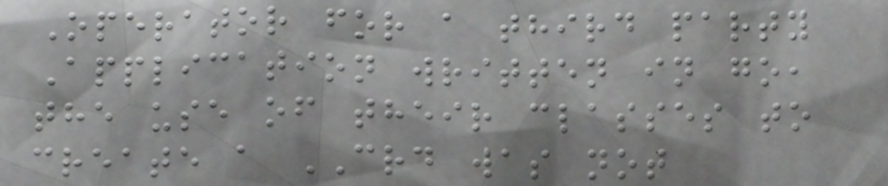Operator for a third party
Application written in go,
the use of their classes to
create a CRD was not
